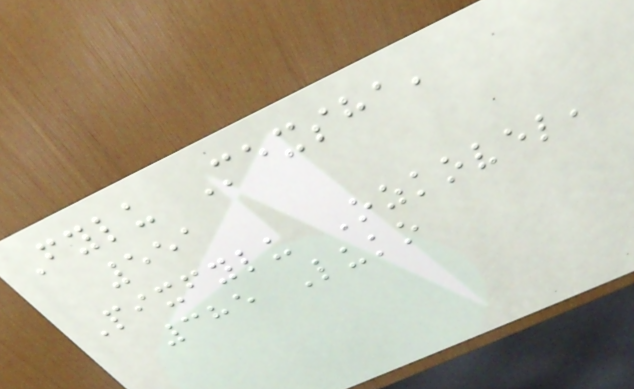Fylu Mexsha,
551
Pixfylu Ozkovel,
385 Luko
